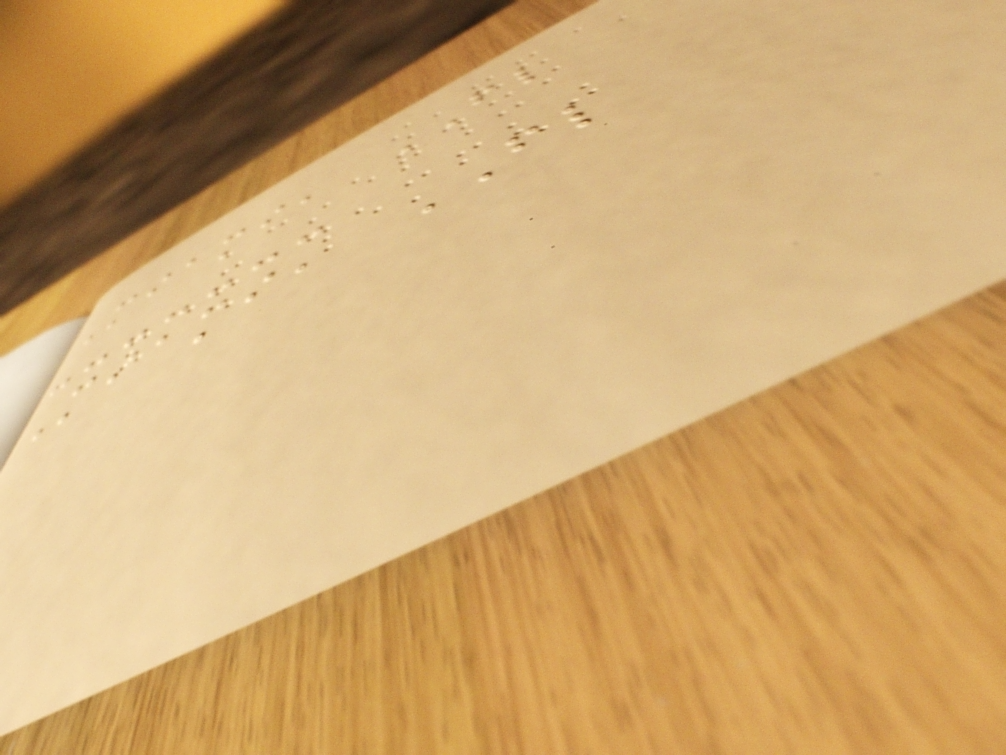Miami, FL
Miami, FL
